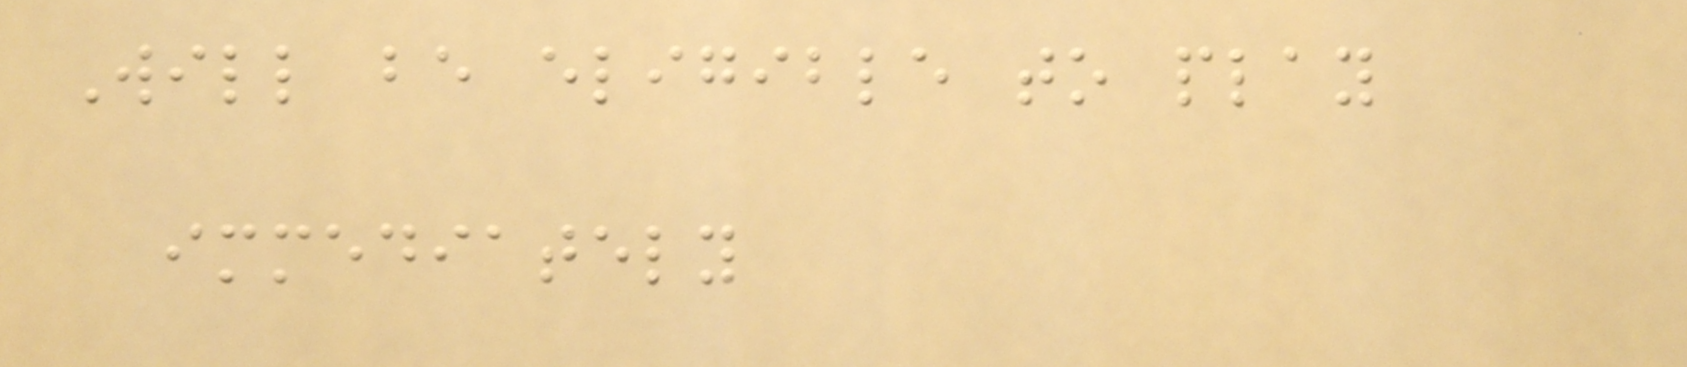Will be eligible to play
immediately
